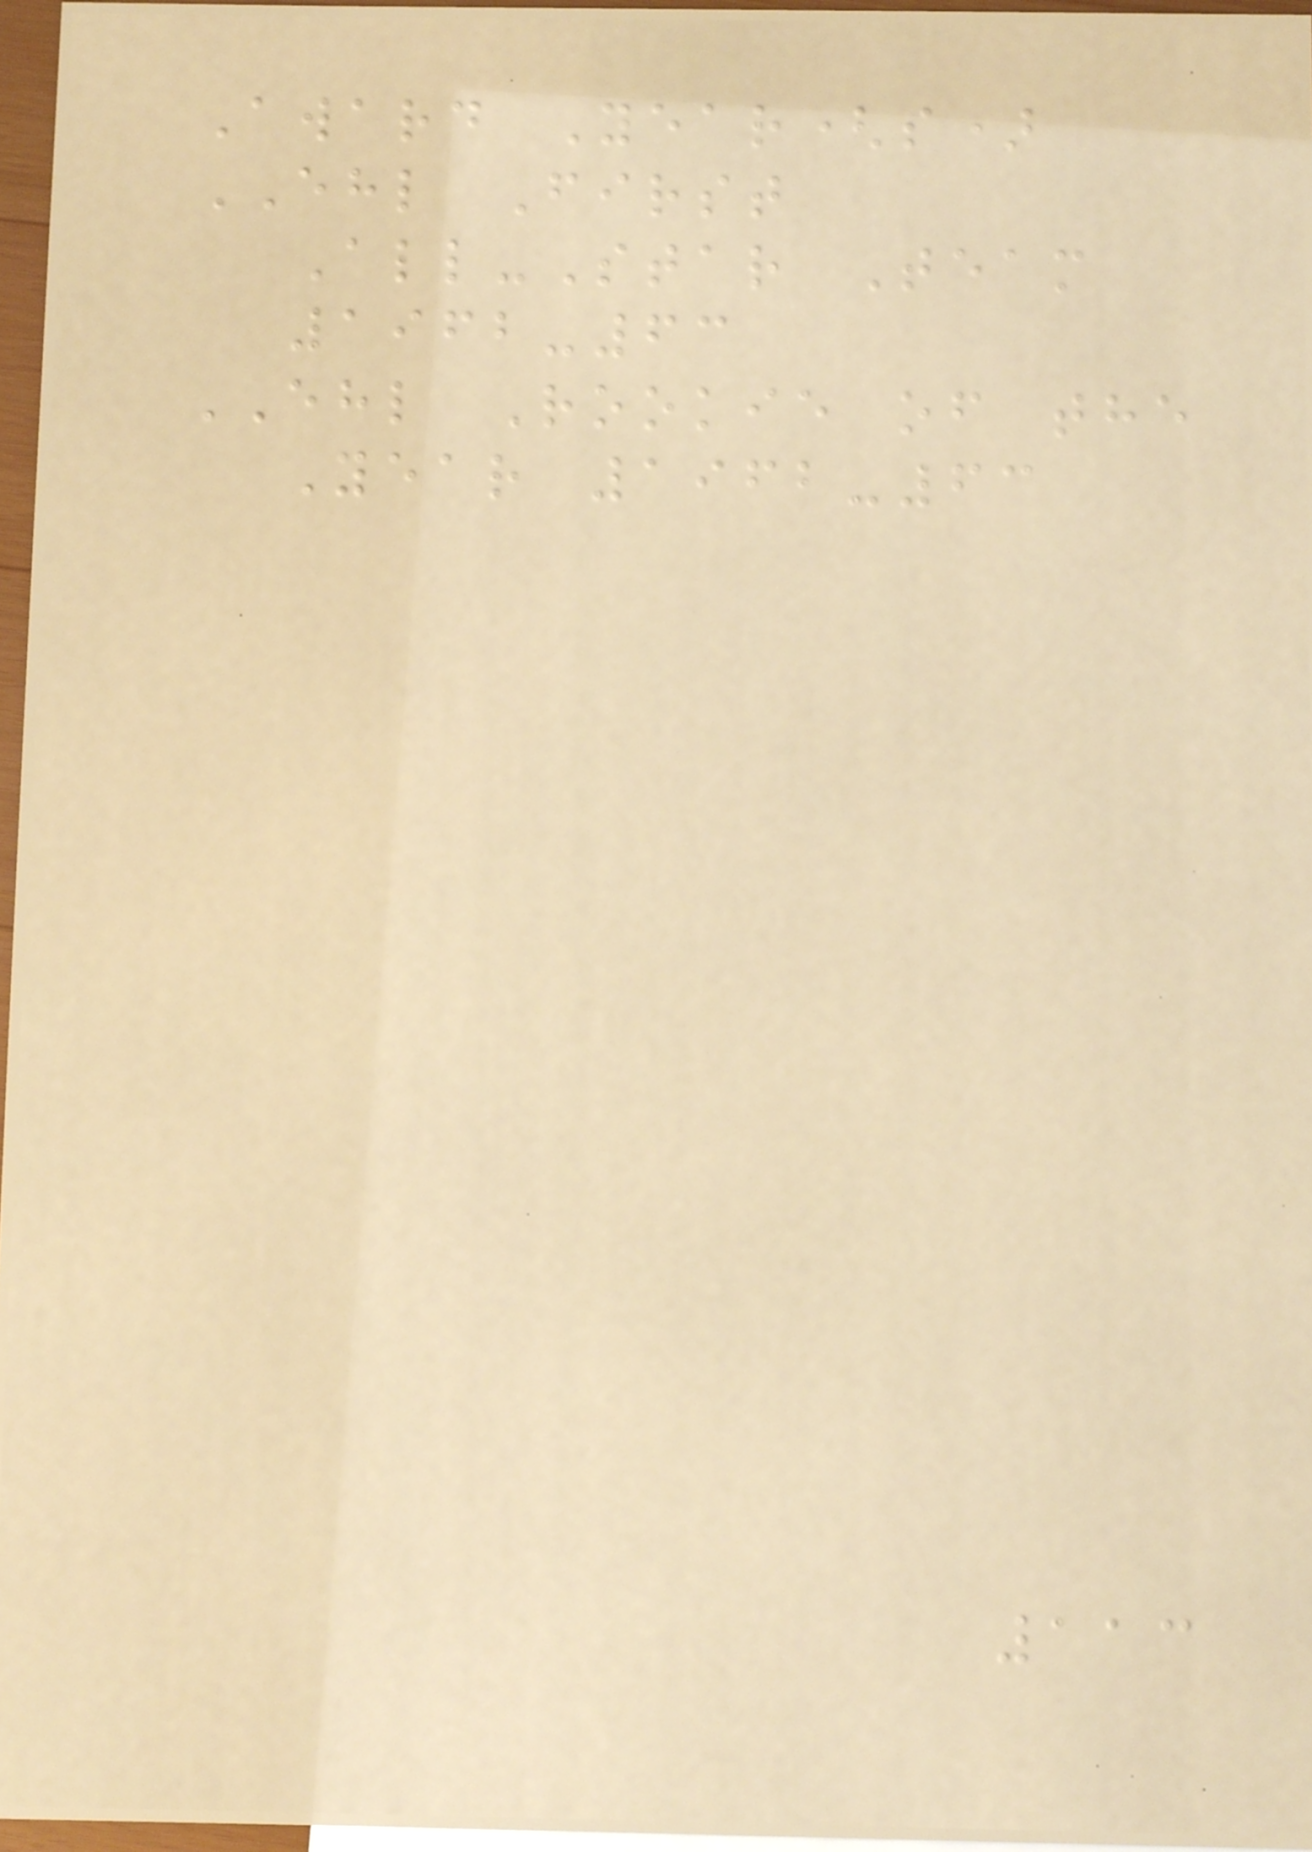Award Year(s)
EHL First
All-Star Team
1962-63
EHL Rookie of the
Year 1962-63
113
